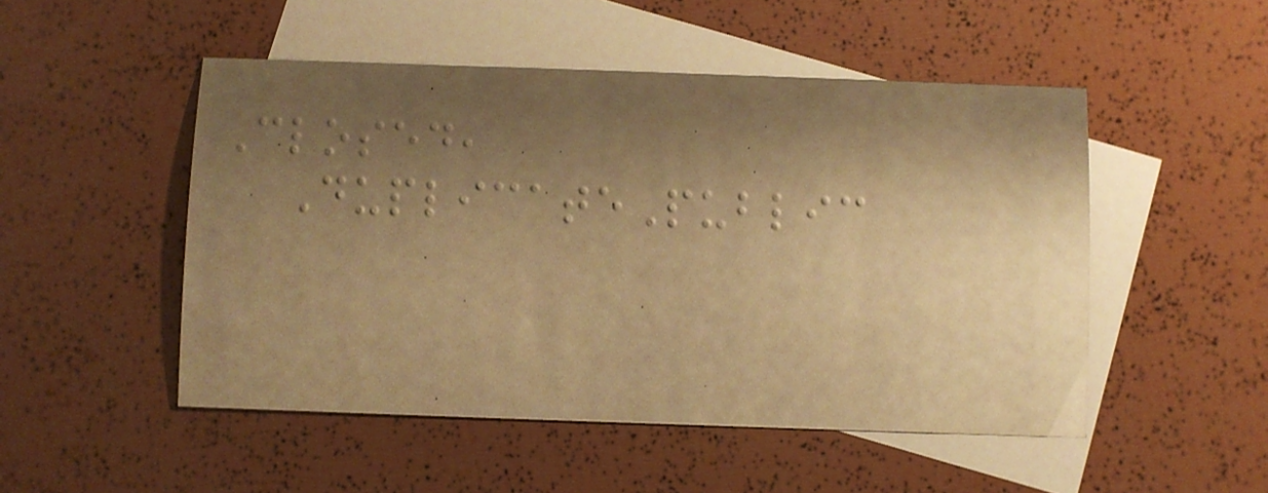Closed,
DuplicatePublic
